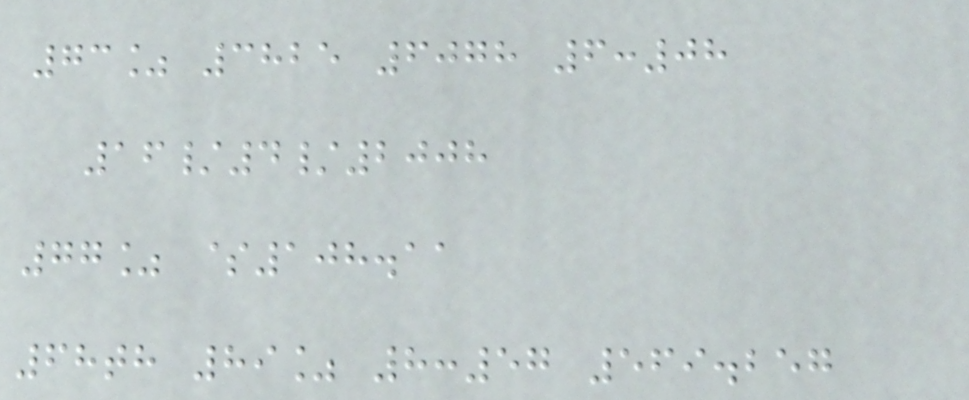73% 3825 6078 6:08
16/4/2008
77% $108.11
68th 89% 8:57 569.257
